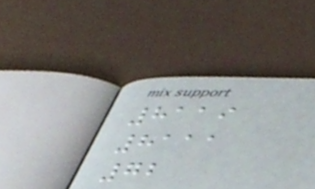8119
8111
72
